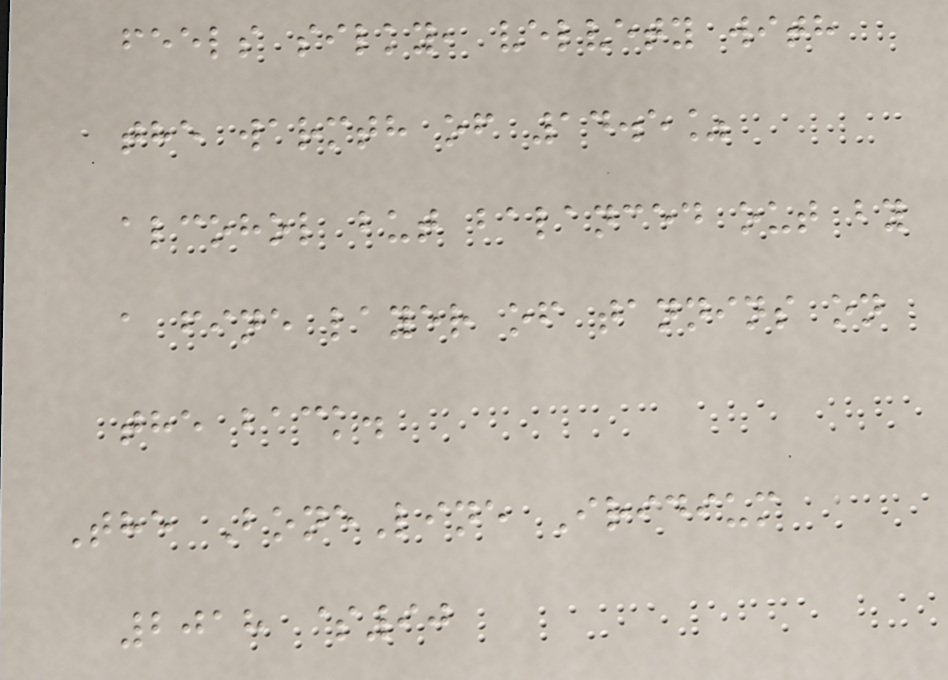feels silky, velvety with
the warmth of 14.5%
alcohol but balanced out by
a fine layer of tannins on
the back.
The BoneLine Iridium
2018 $90
